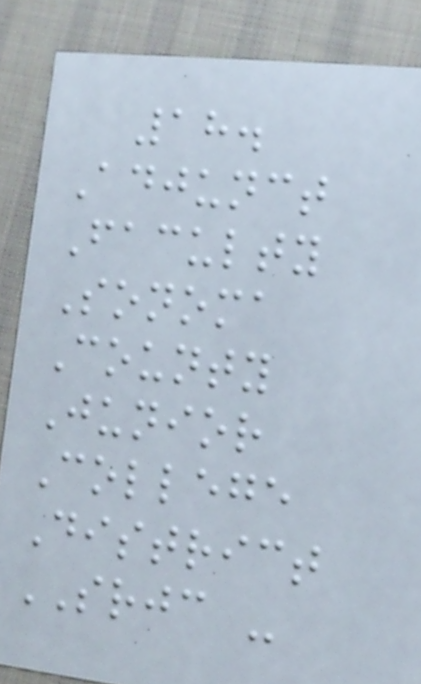18.
Adjunct
Faculty
Sonoma
County
Junior
College
District
SRJC -
